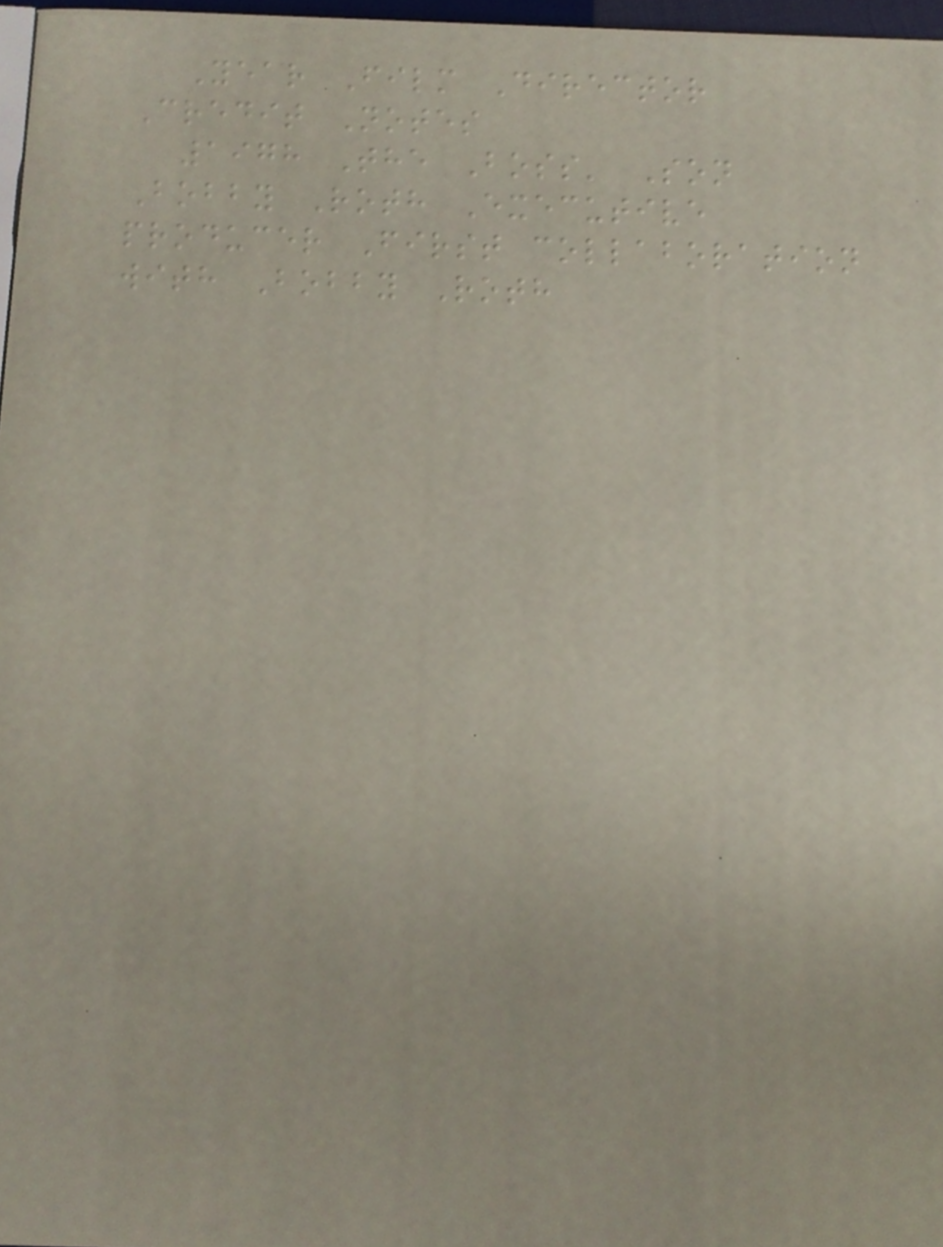Year Film Director
Credit Notes
1978 The Boss' Son
Bobby Roth Executive
producer First collaboration
with Bobby Roth
